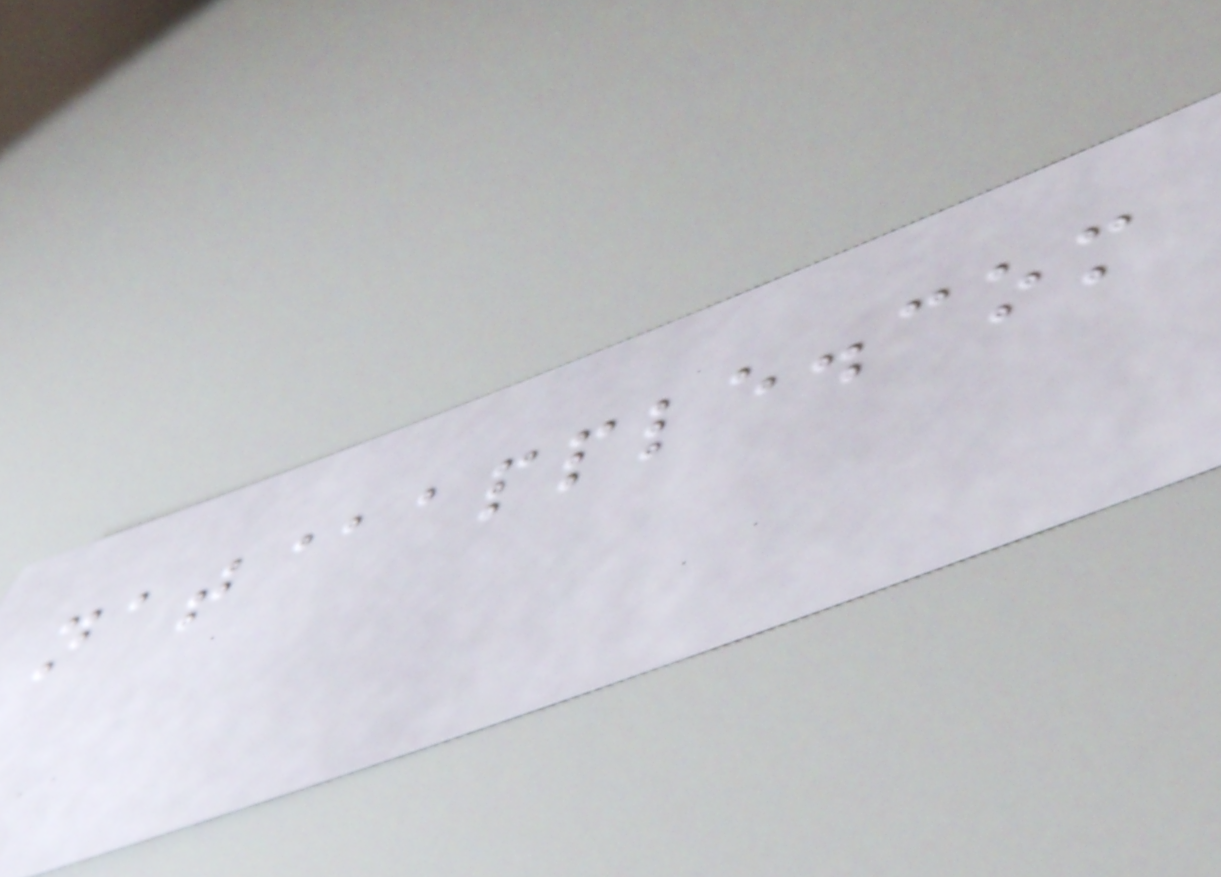nat@apple.com
